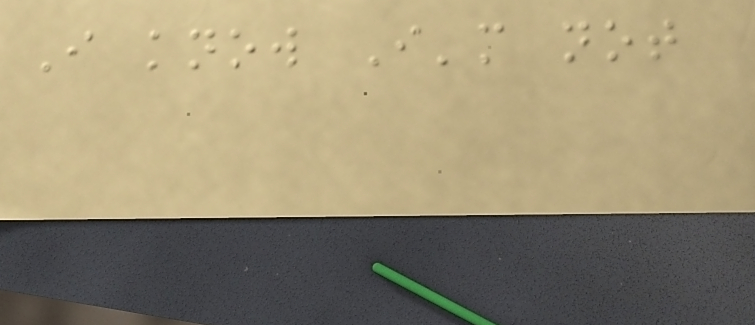I know I'm not
